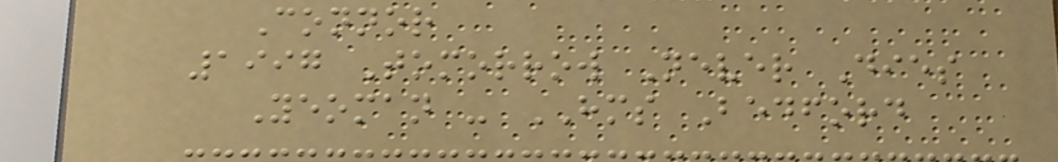Connor
1997 Tomorrow Never Dies
Yeoman - HMS Bedford
